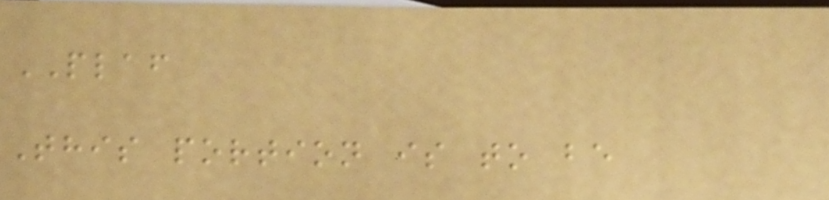PLAF
This portion is to be
